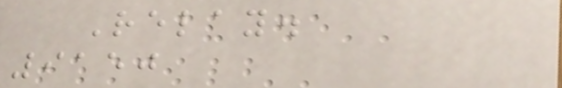Relay.
9150
